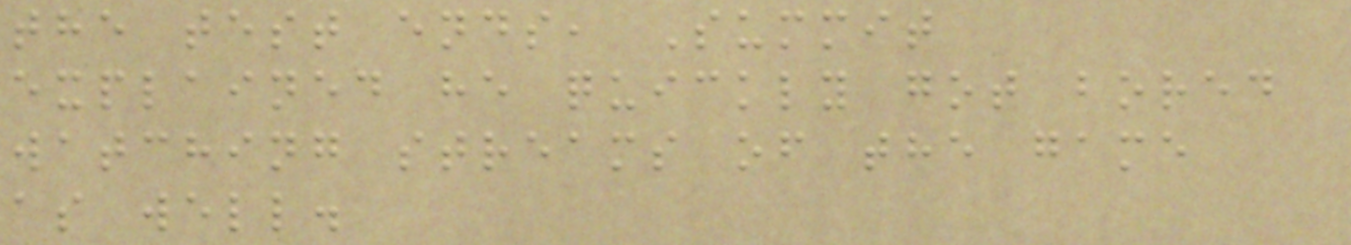the test ends, Summit
explained he quickly got bored
watching streams of the game
as well.
